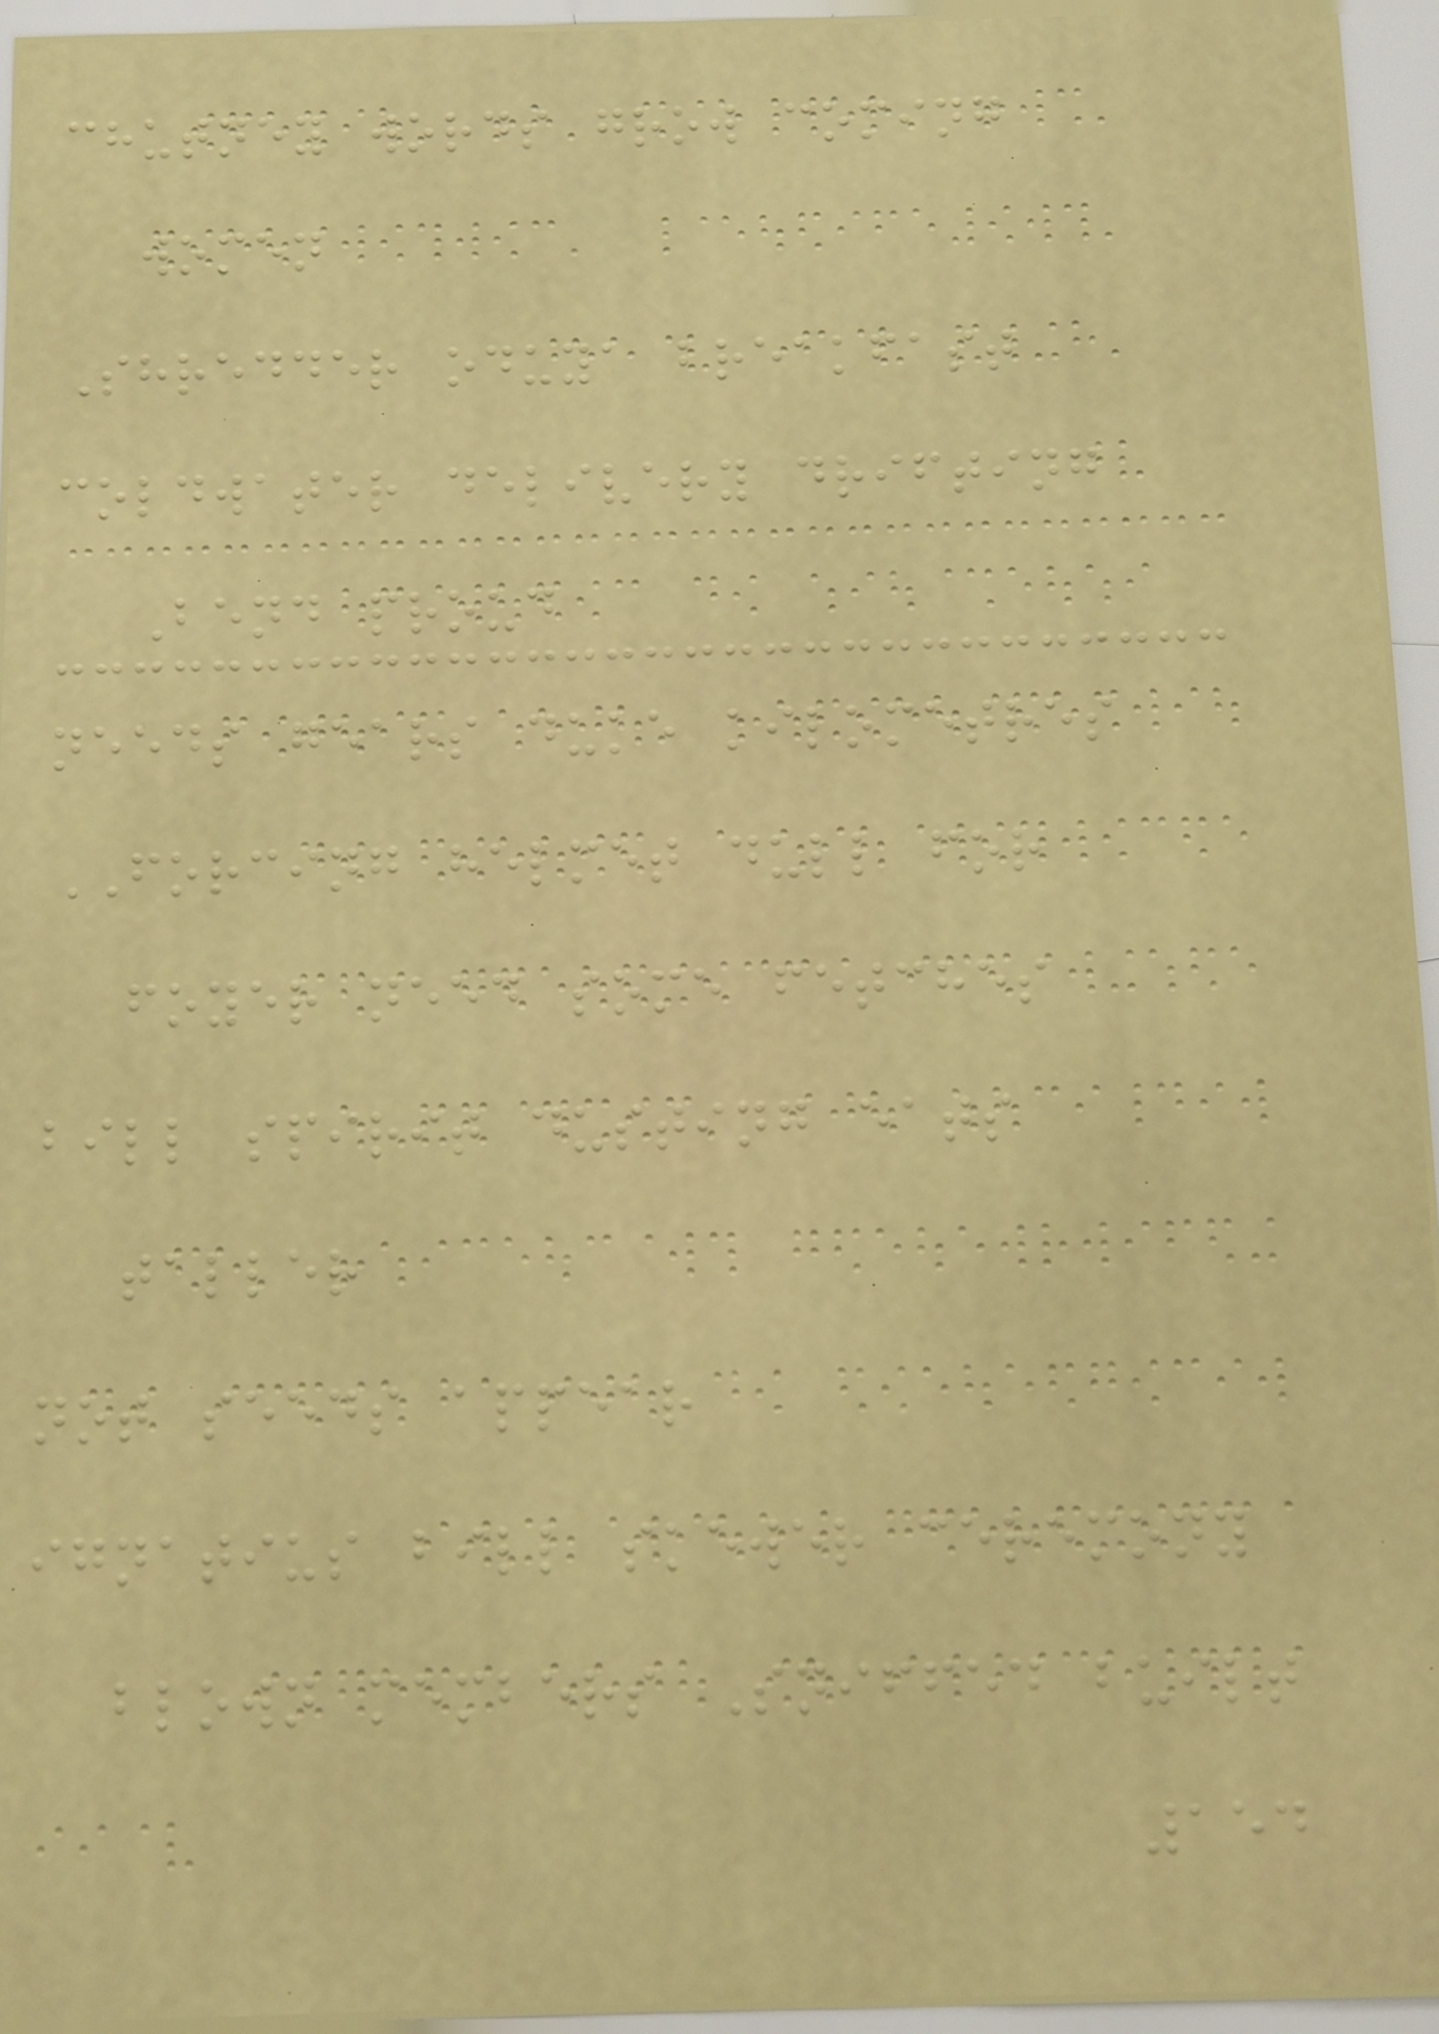chutney words grow coming
women
Shredder oduya breakfast
coldwater delivery drifting
Bend proud
needs gears duke kilometres
FORCING helmet dull for
foyer need some fetches
bill spirit dusting eats
taller
not seeds appear
ignatius bill skewer ceremony
blown members Sniffed built
154
